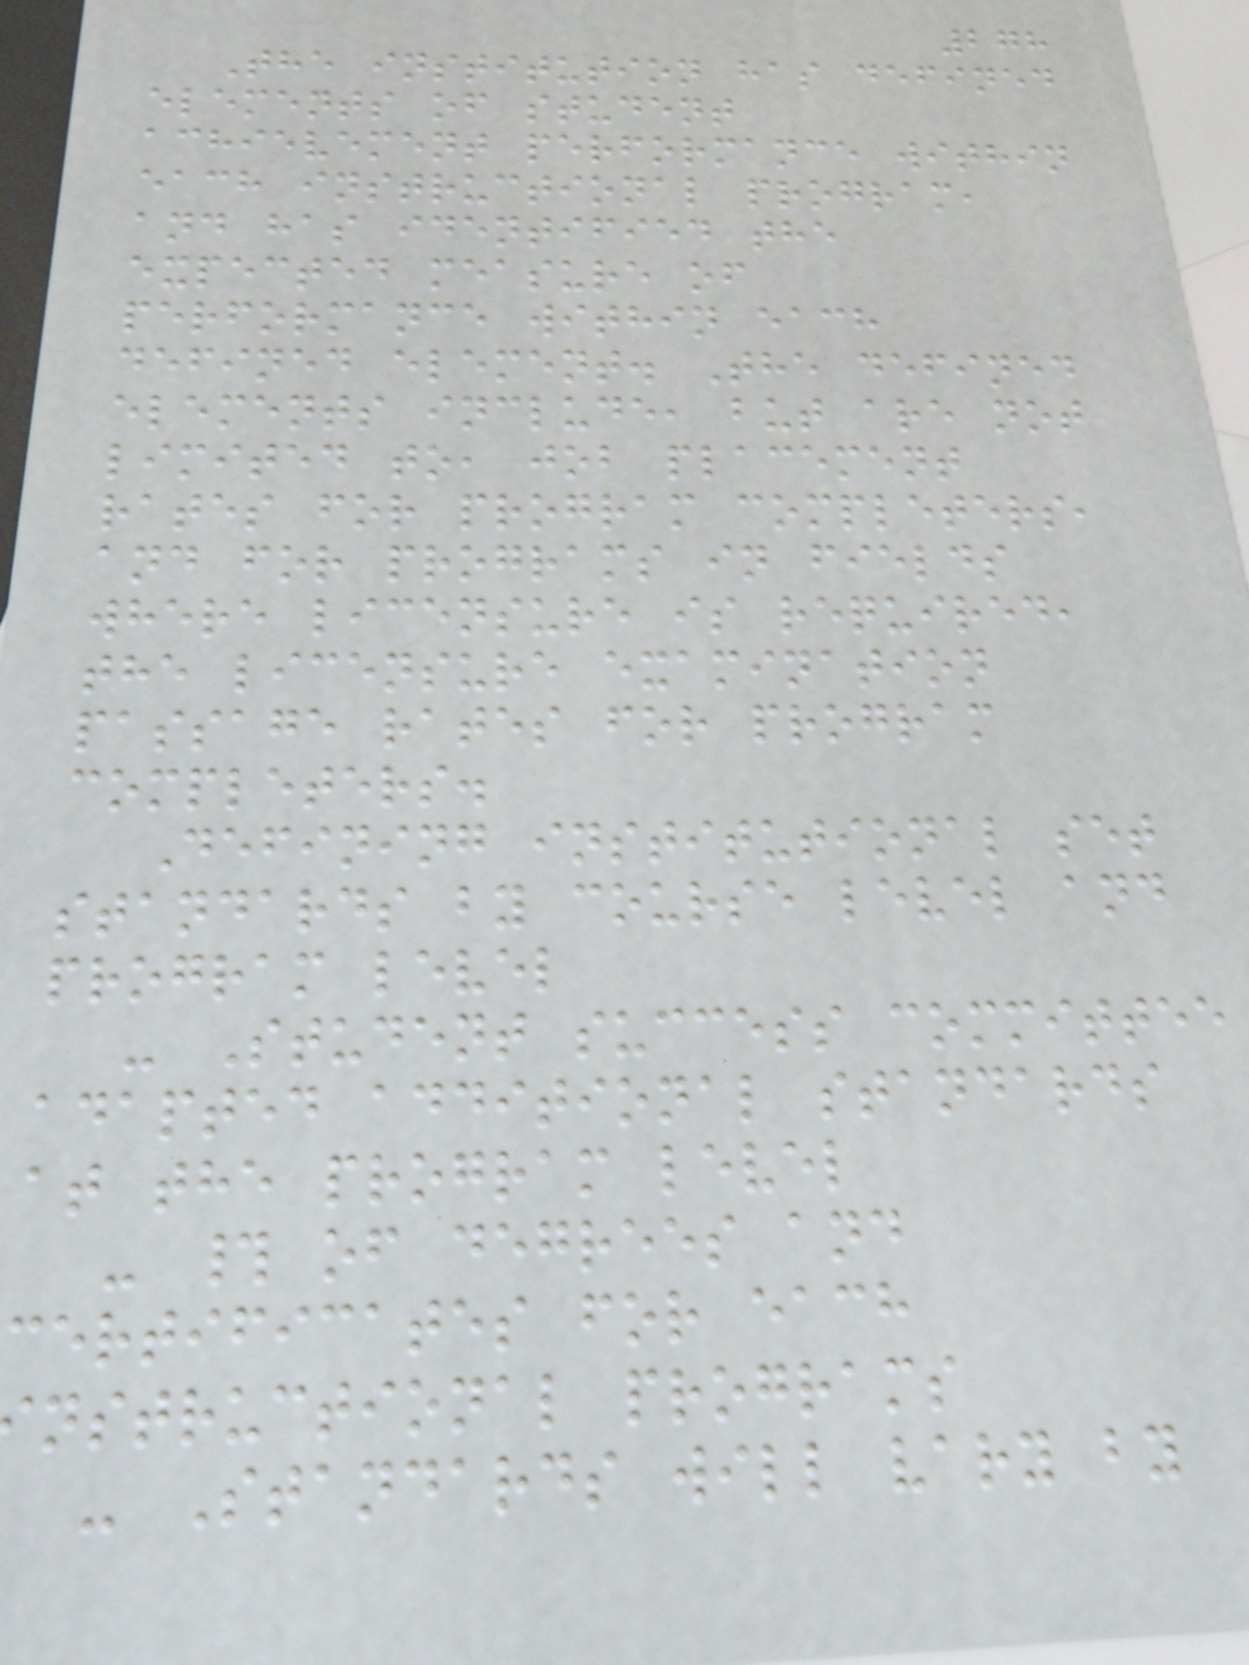278
The institution has defined
elements of student
achievement performance within
each instructional program,
and has identified the
expected measure of
performance within each
defined element. The defined
elements include, but are not
limited to, job placement
rates for program completers,
and for programs in fields
where licensure is required,
the licensure examination
passage rates for program
completers.
Defining institutional set
standards by course level and
program level
- Student success committee
adapted additional standards
at the program level
- # of degrees and
certificates for each
nstructional programs
- Standards will vary by
